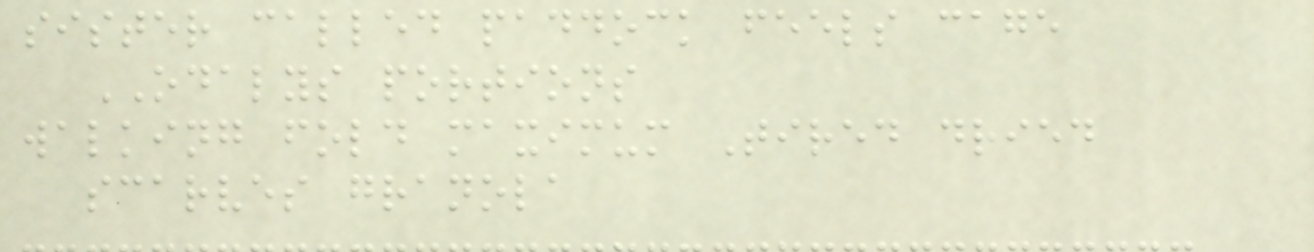sister called paddock feels cage
ODALYS portions
walking fold maximum Tired dried
scarves granola
